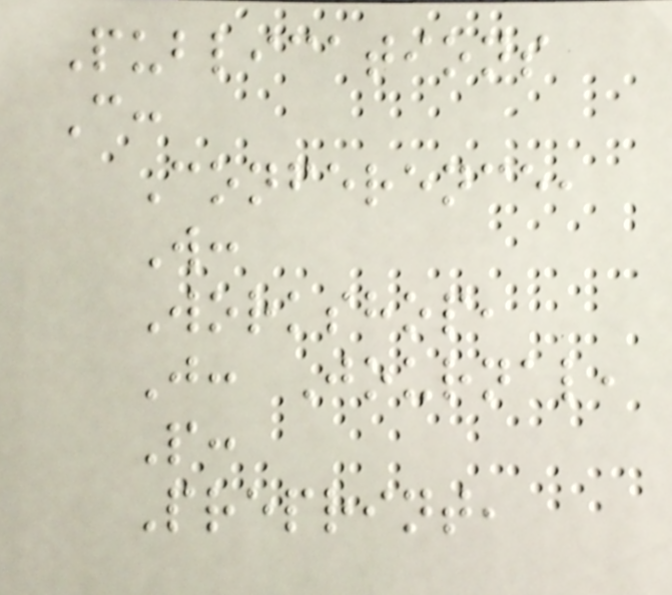Publications
C:
Conference,
W:
Workshop,
J: Journal,
P:
Preprint,
